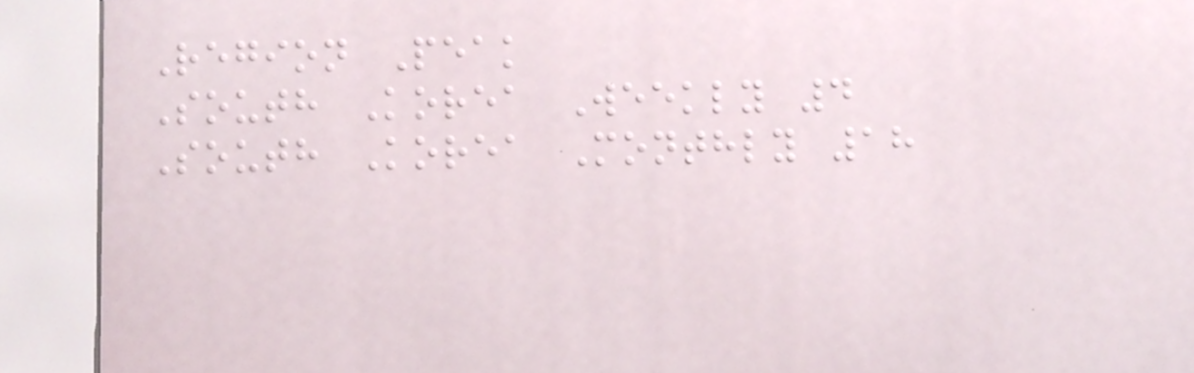Region Peak
South Korea Weekly 4
South Korea Monthly 18
